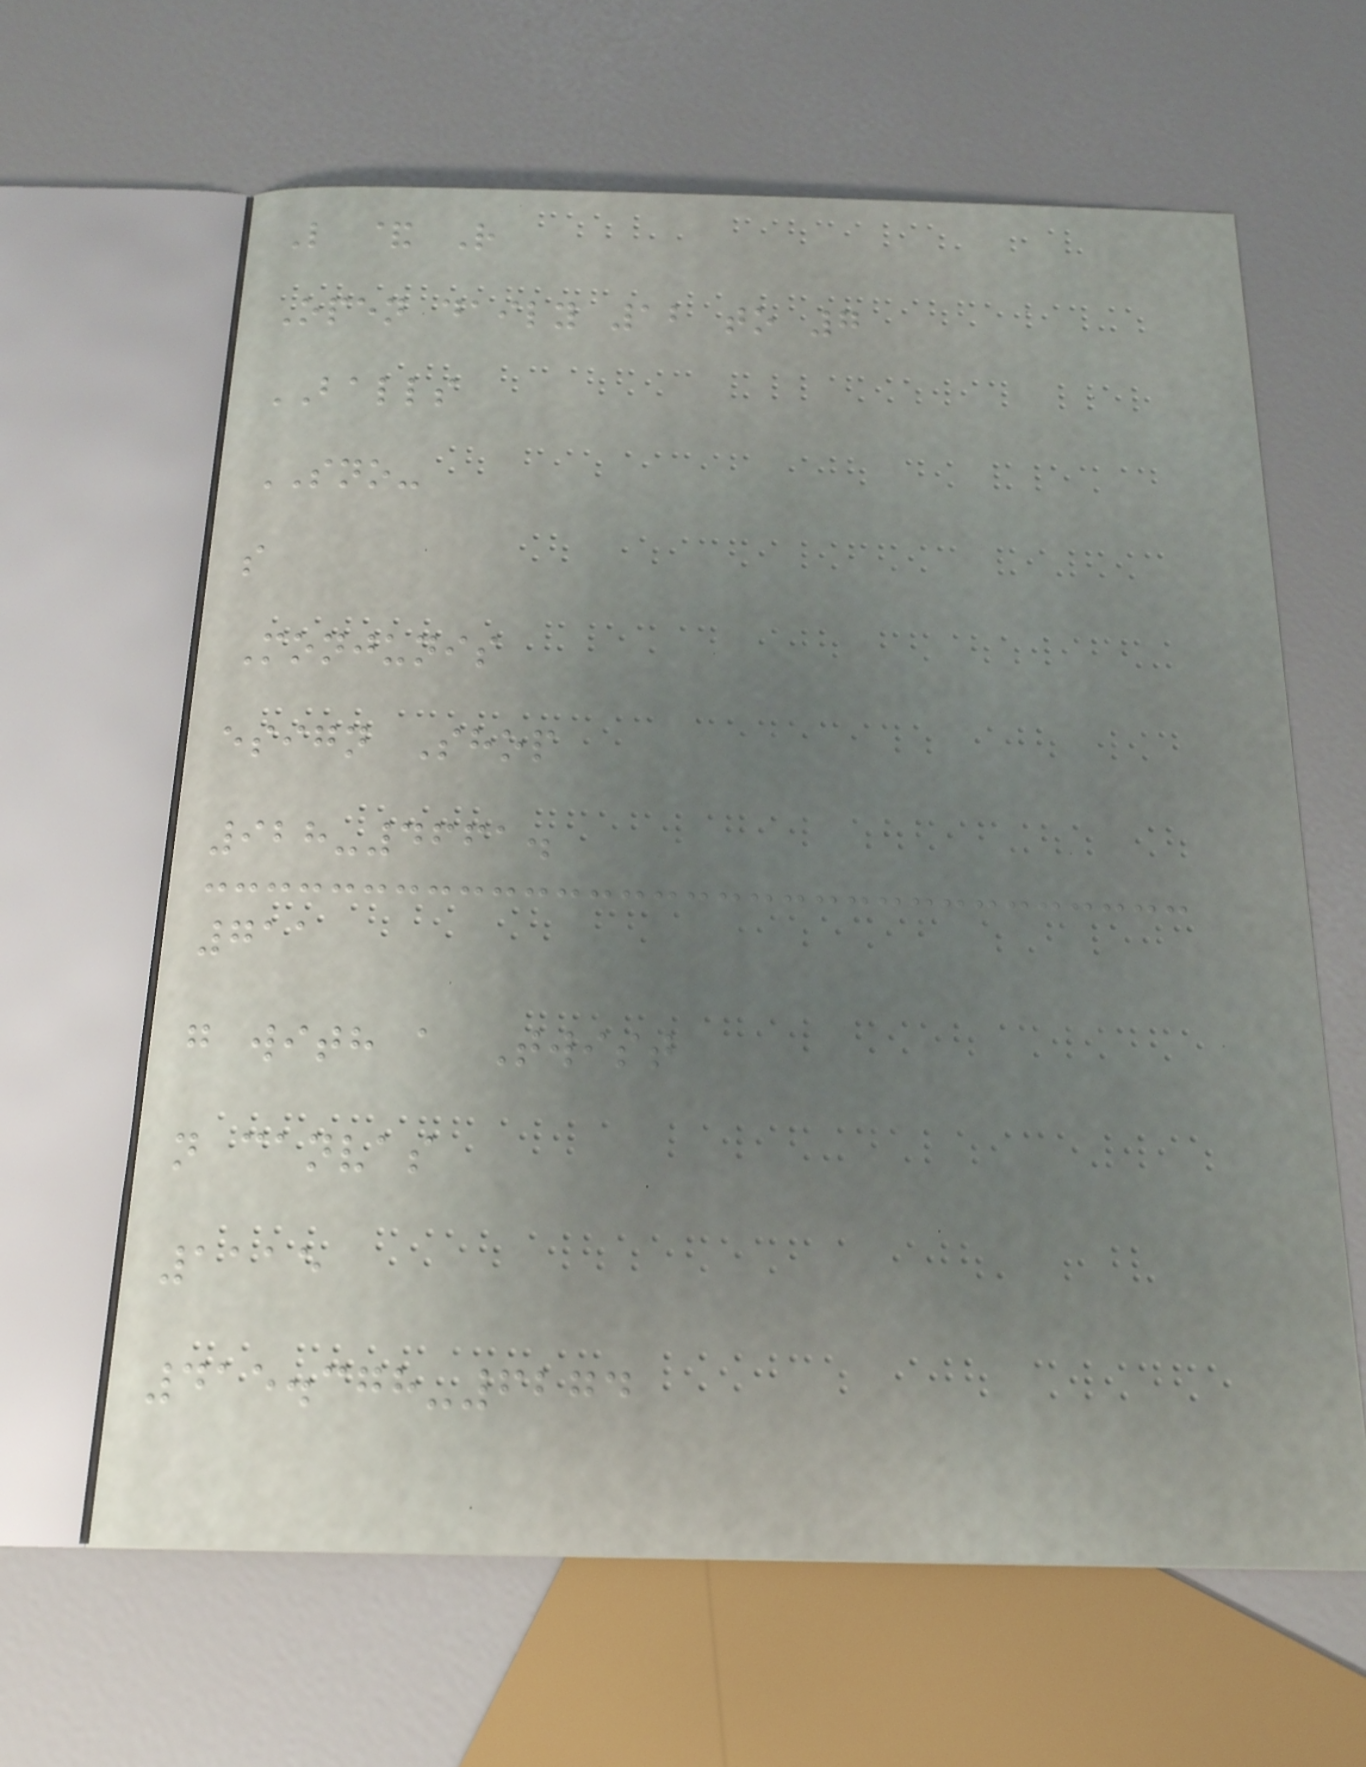L & R
Open daily 12 to 7
BALLS
SNO-
s
Monjunis
esign Shop
928-4661.
711
g with a Twist
n canvas
1115
415.378-6274
